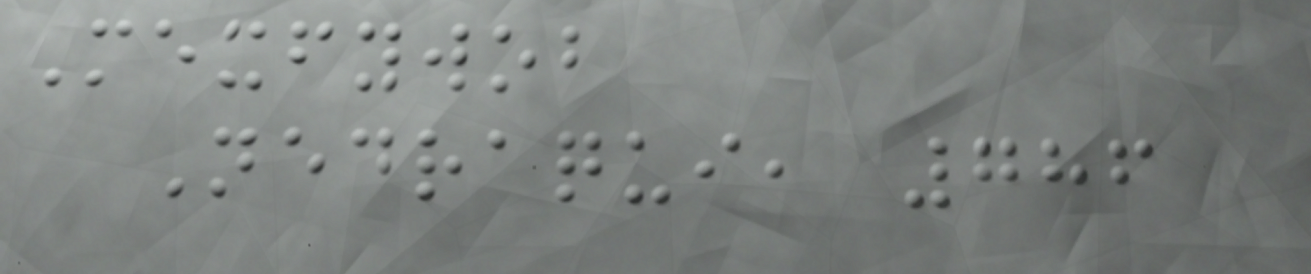Mexfywob
Nedraqui, 786
